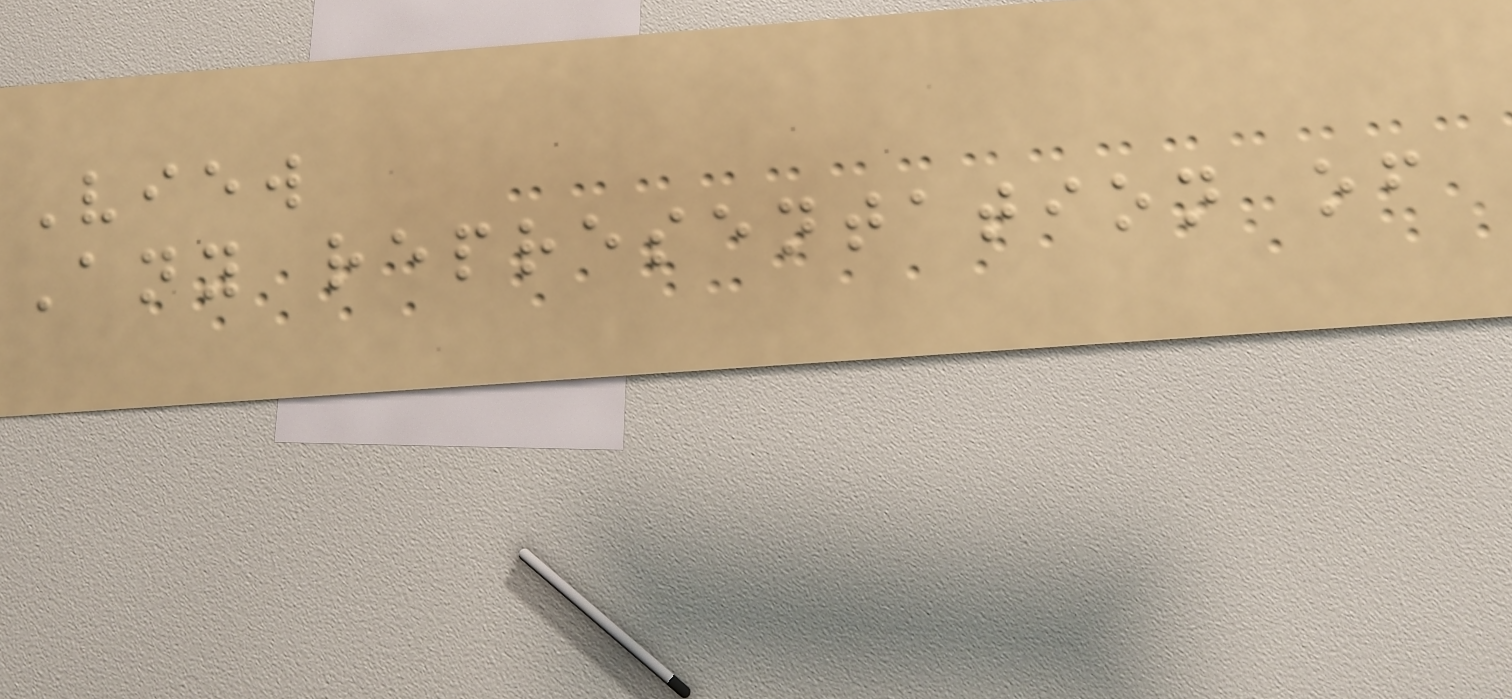View
Any representation of
